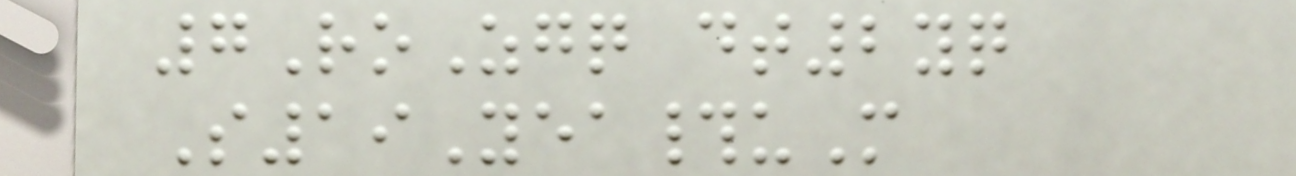7RoZgq dt2yq
S19Yea#uM
